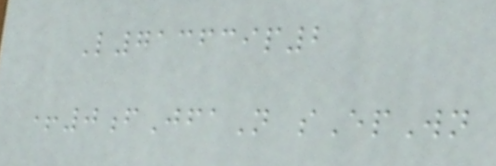L713639p2
+0fJfaN sEpWn
